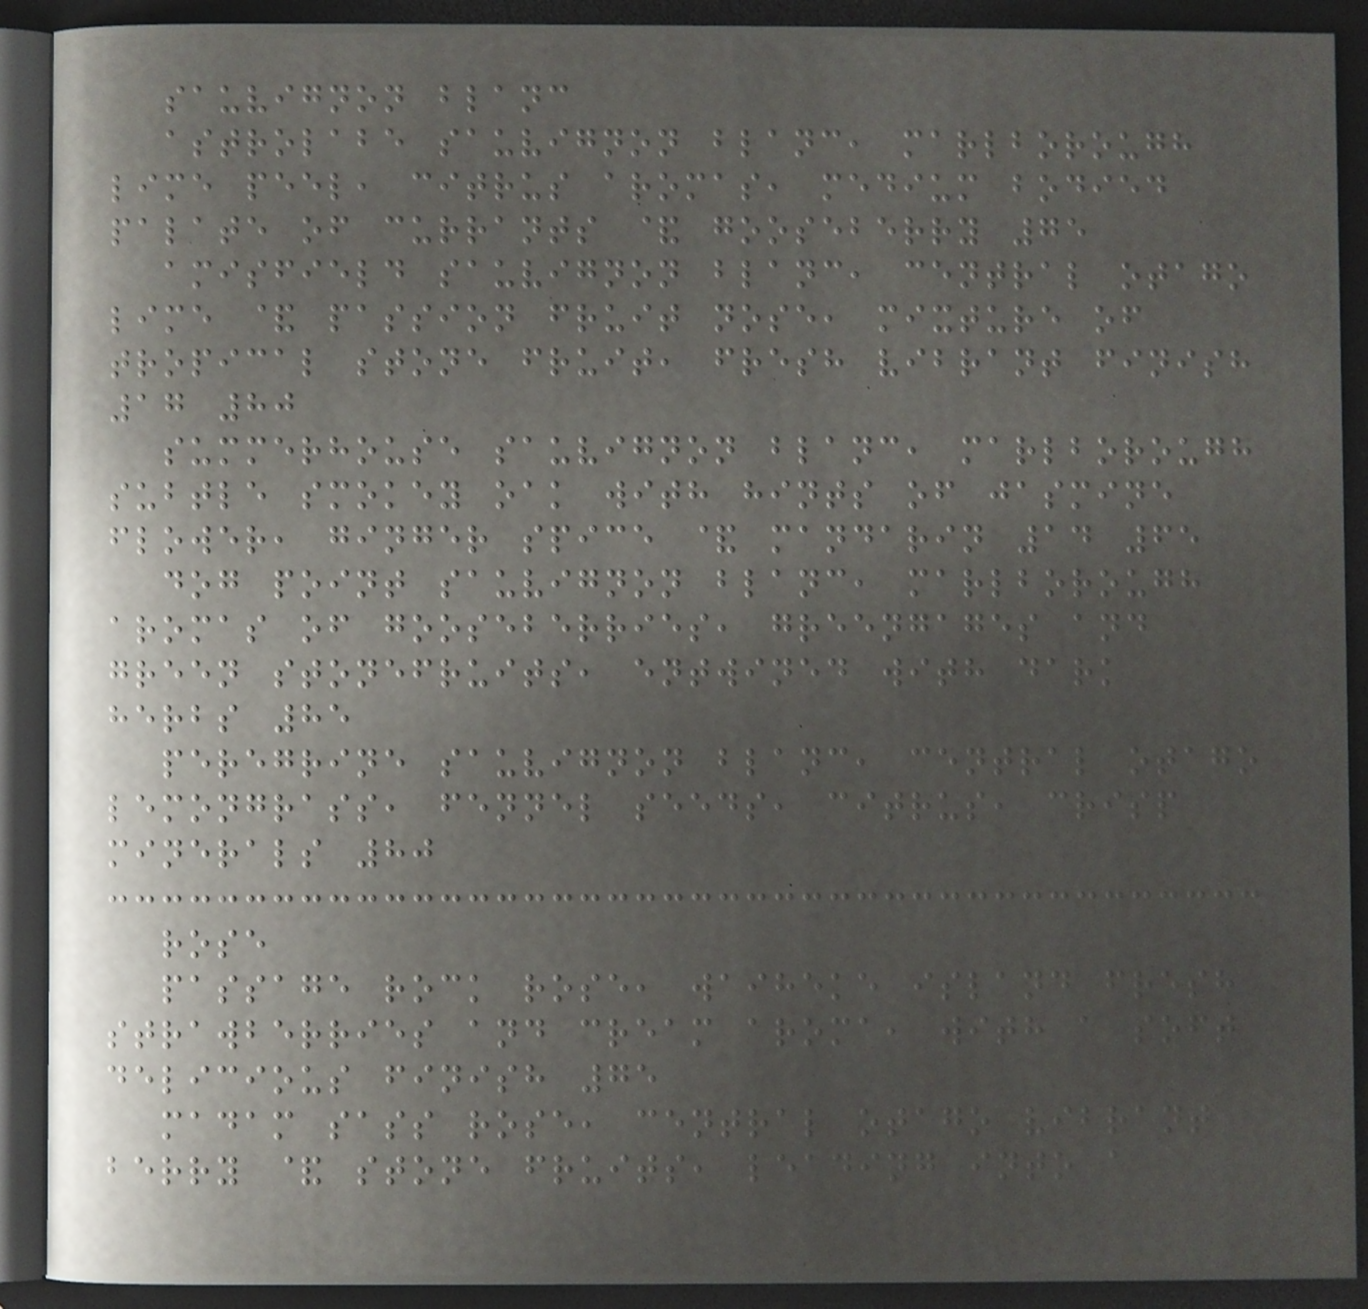sauvignon blanc
astrolabe sauvignon blanc, marlborough
lime peel, citrus aromas, medium bodied
palate of currants & gooseberry 75
amisfield sauvignon blanc, central otago
lime & passion fruit nose, mixture of
tropical stone fruit, fresh vibrant finish
17 80
summerhouse sauvignon blanc, marlborough
subtle smokey oak with hints of jasmine
flower, ginger spice & mandarin 14 65
dog point sauvignon blanc, marlborough
aromas of gooseberries, greengages and
green stonefruits, entwined with dark
herbs 85
peregrine sauvignon blanc, central otago
lemongrass, fennel seeds, citrus, crisp
minerals 80
rose
passage rock rose, waiheke island fresh
strawberries and cream aroma, with a soft
delicious finish 75
madam sass rose, central otago vibrant
berry & stone fruits, leading into a
